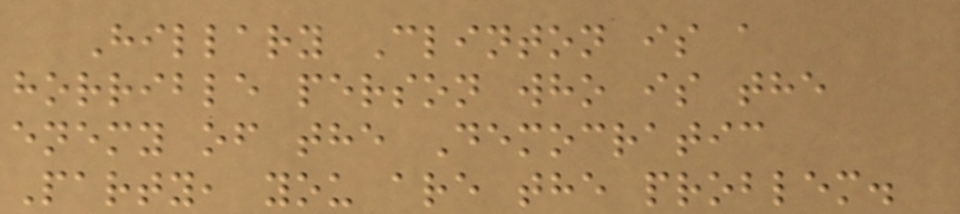Hillary Clinton is a
horrible person who is the
enemy of the Democratic
Party, you are the problem.
